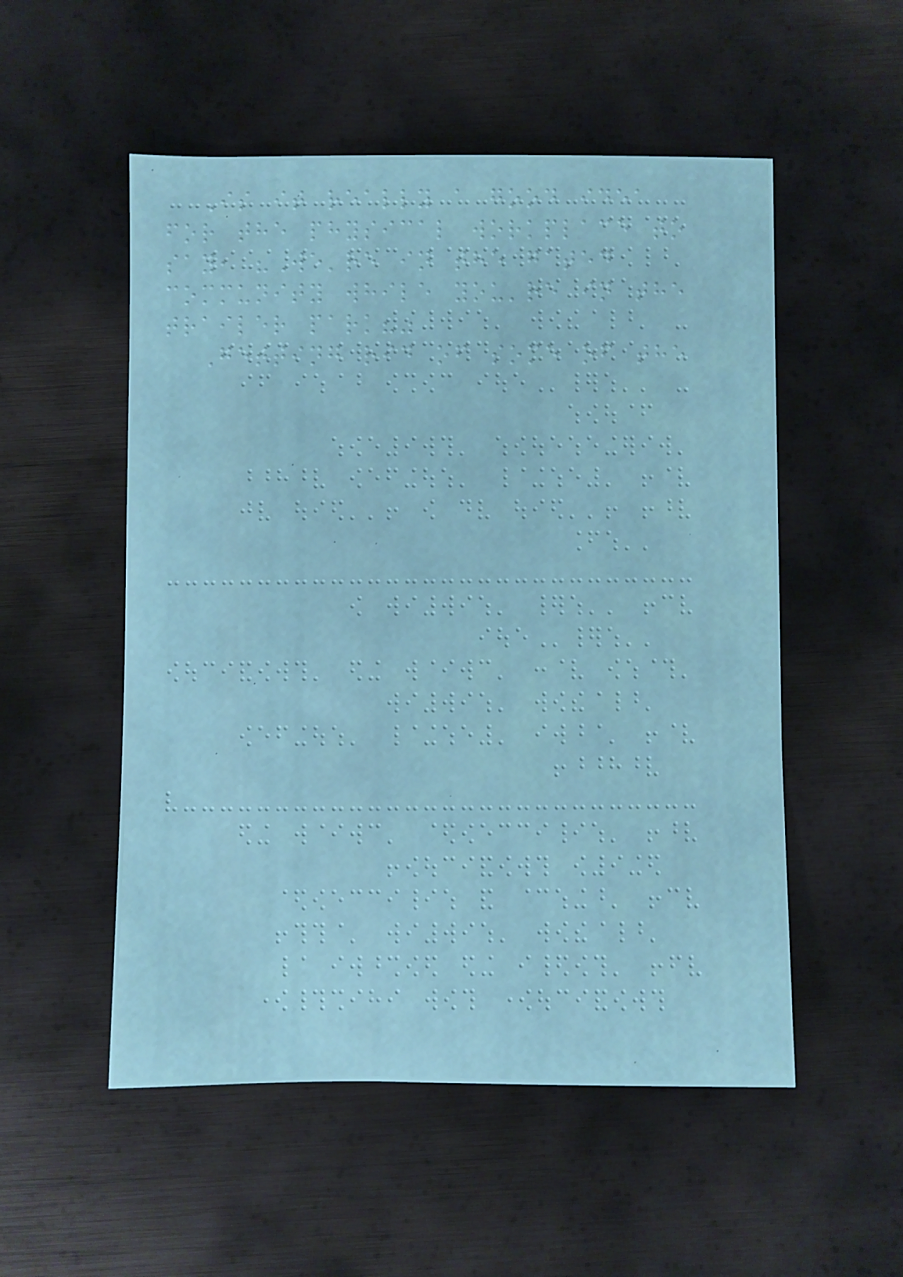Is it really a good idea
for the physical workplace to
say, "We're in the gated
community while you're in the
trailer park?"
Getting rid of some of the
